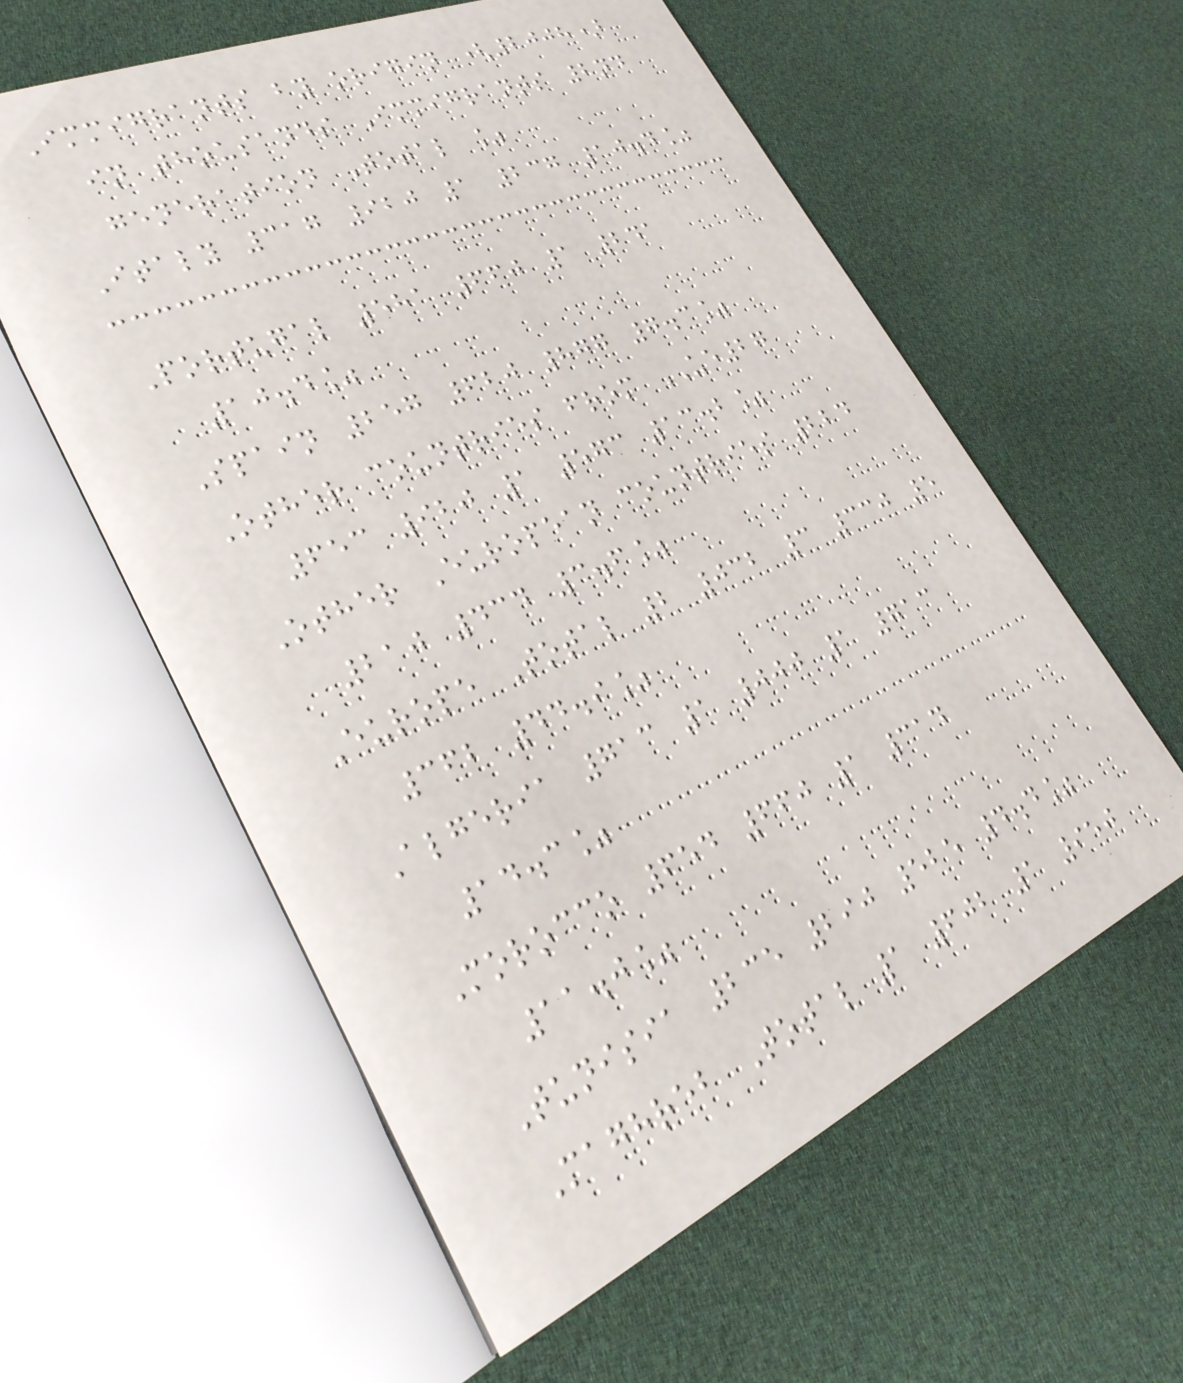Immigrants by origin (2008)
in thousands Immigrants 2nd
generation Total %
Italy 317 920 1 237 10.4%
Portugal 581 660 1 241
10.4%
Spain 257 620 877 7.3%
Other countries from UE27
653 920 1 573 13.2%
Other European countries 224
210 434 3.6%
Europe Total 2 032 3 330 5
362 44.9%
Algeria 713 1 000 1 713
14.3%
Morocco 654 660 1 314
11.0%
Tunisia 235 290 525 4.4%
Maghreb Total 1 602 1 950
